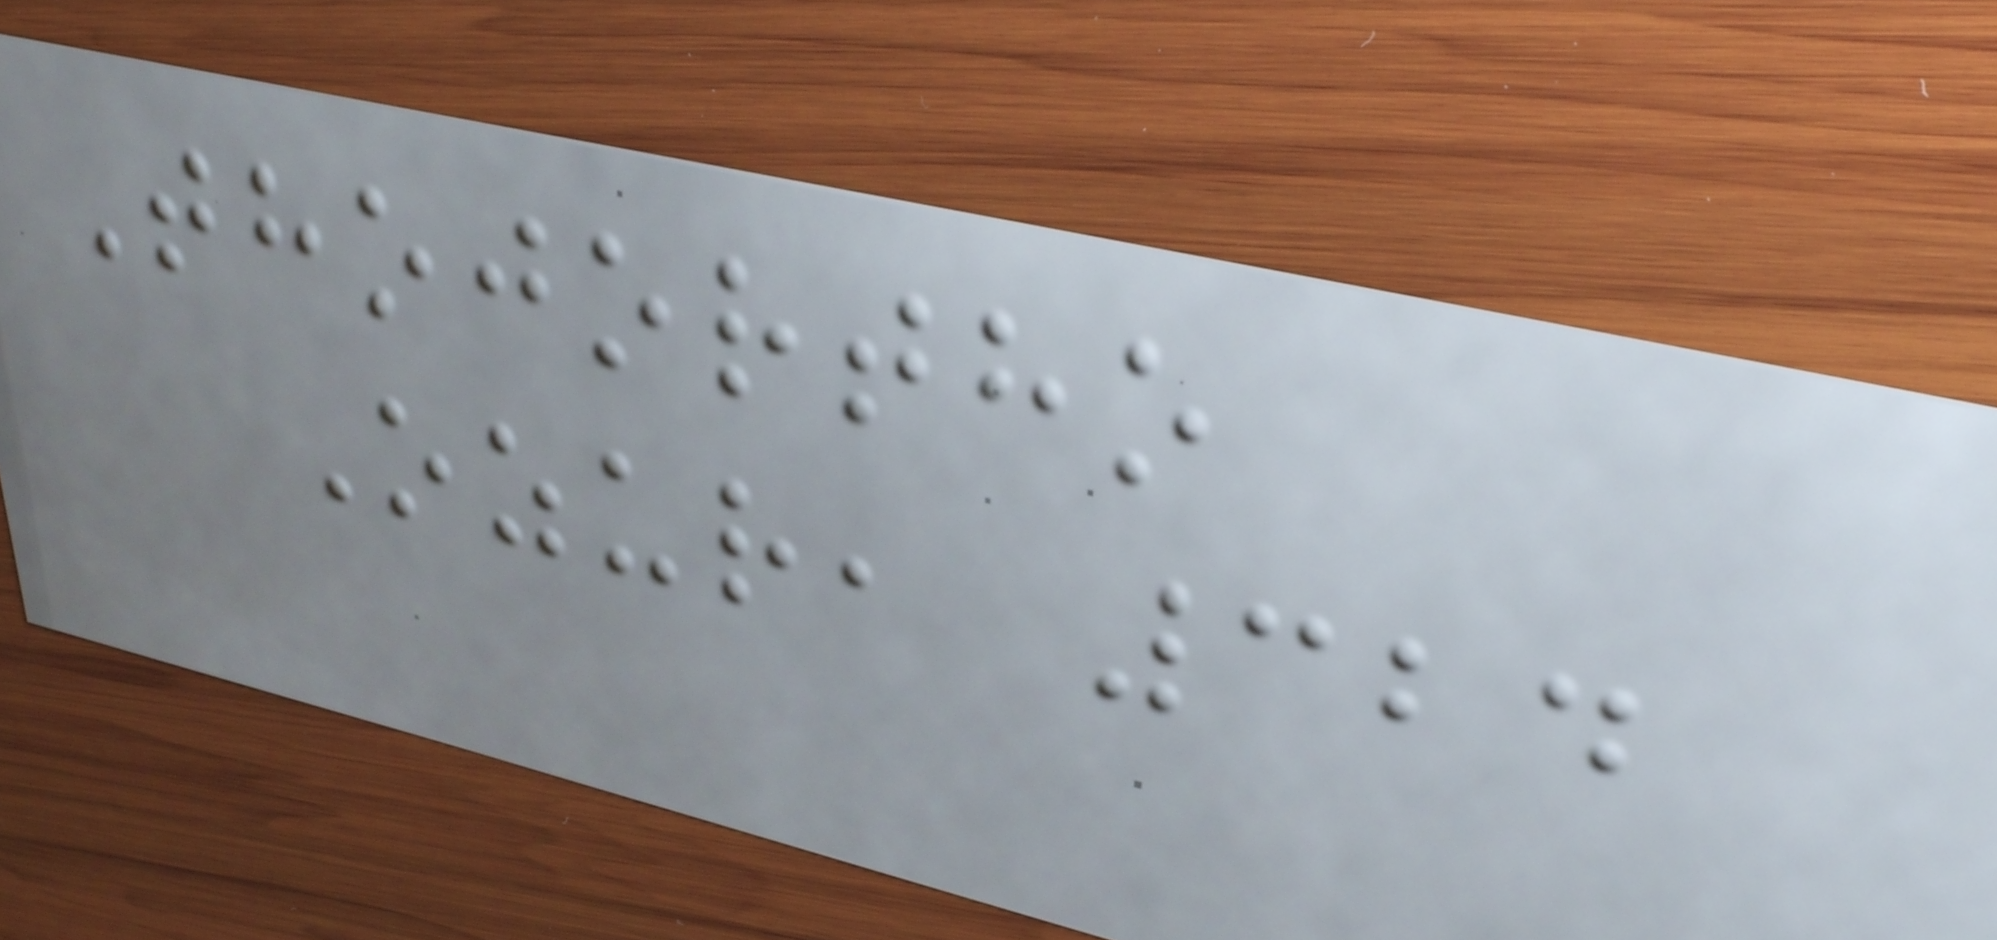Thojortho
Ozur, 324
